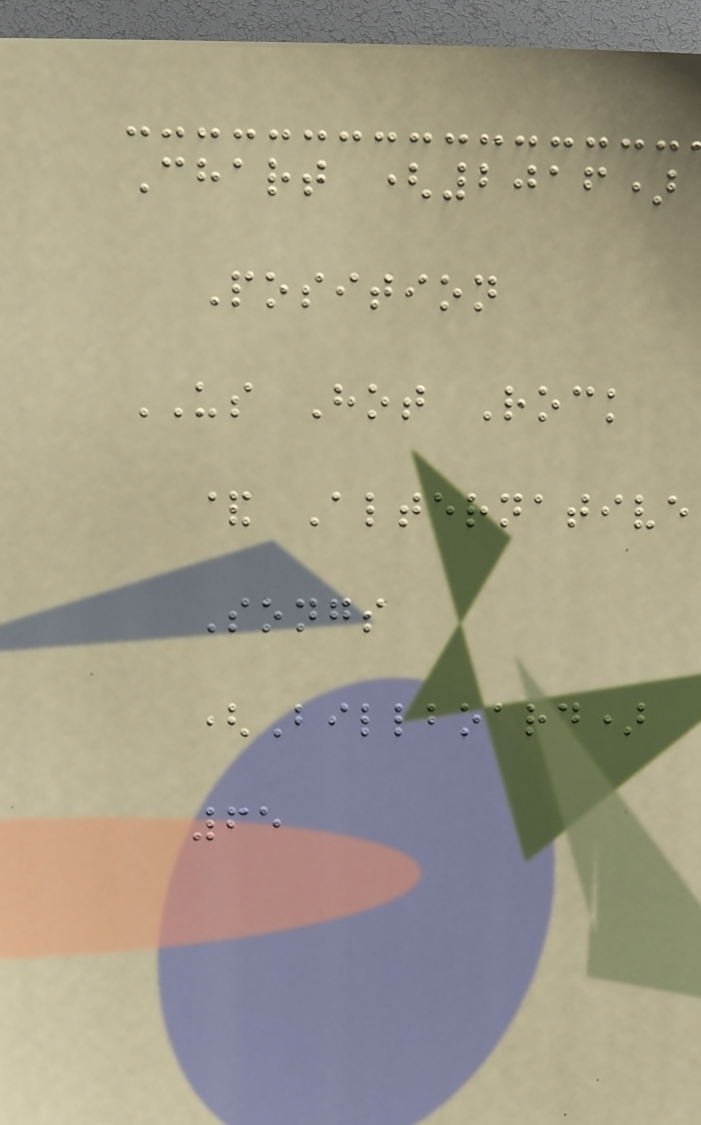Chart (2016)
Position
US Hot Rock
& Alternative
Songs
(Billboard)
65
